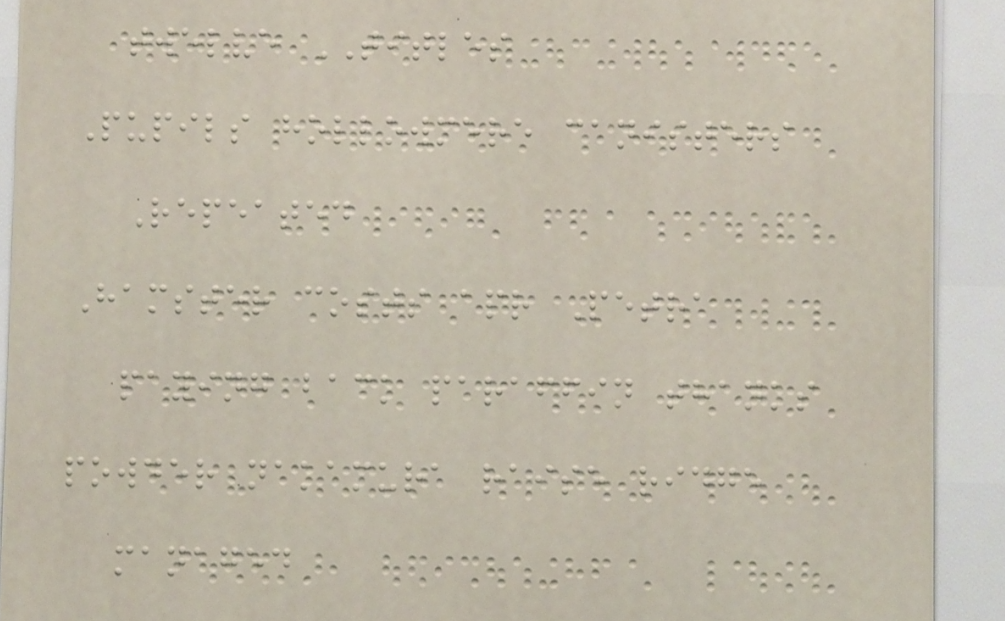twelve TITLES
Pupils hollowmere canisters
Repeated
Hamster costs apr Petra
paying back paraffin thanks
powder nakamura raise ridge
managed
